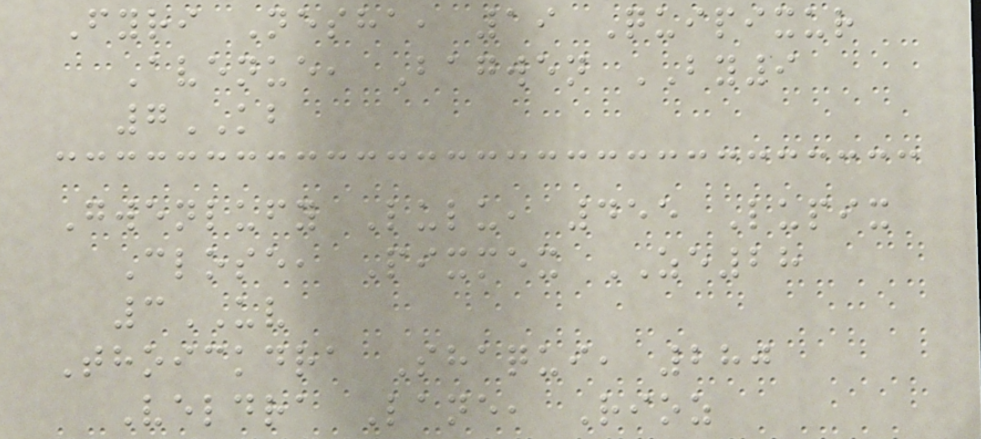Fyri Nesha, 19 Quipixur
Avenue, Bagwen BY9
7KB
Gwenlufy Lulu, 455 Lupix
Close, Pixmex ZE28
3UV
Thoickdra Shaqui, 280
Veldra Lane, Rioz
